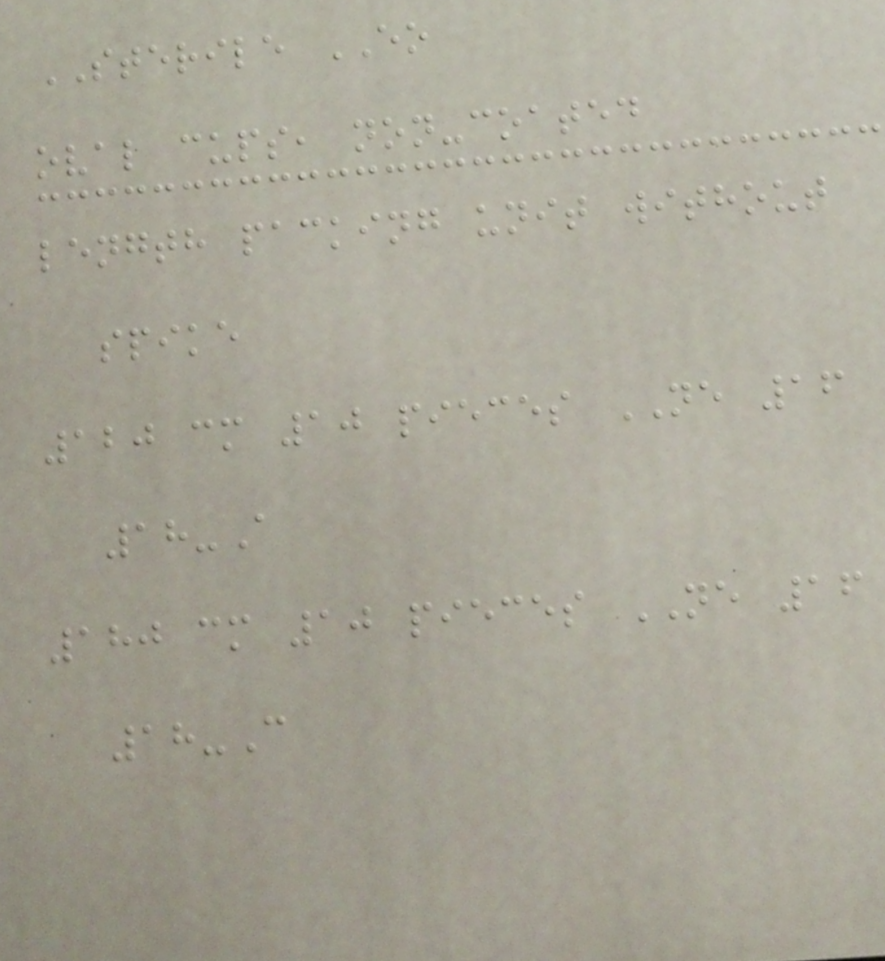STERILE EO
oval cups, non-coated
length packing unit without
spike
120 cm 10 pieces NE 16
18-A
180 cm 10 pieces NE 16
18-C
